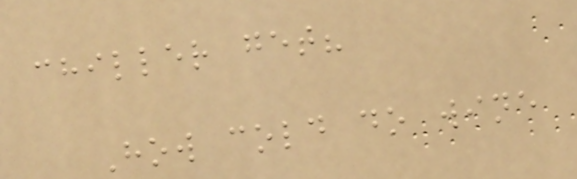chiller get?
How cold do wine
